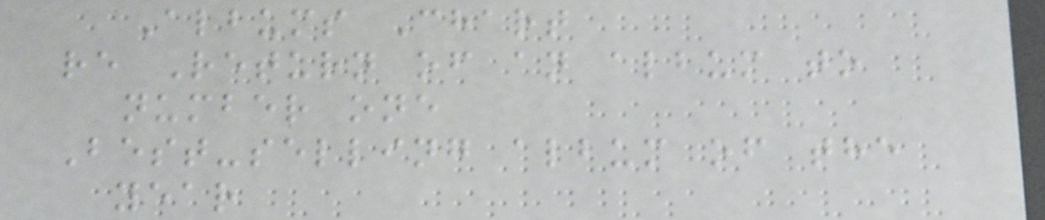Albums Chart
re Return of an album to
number one
Best-selling album of the
year
